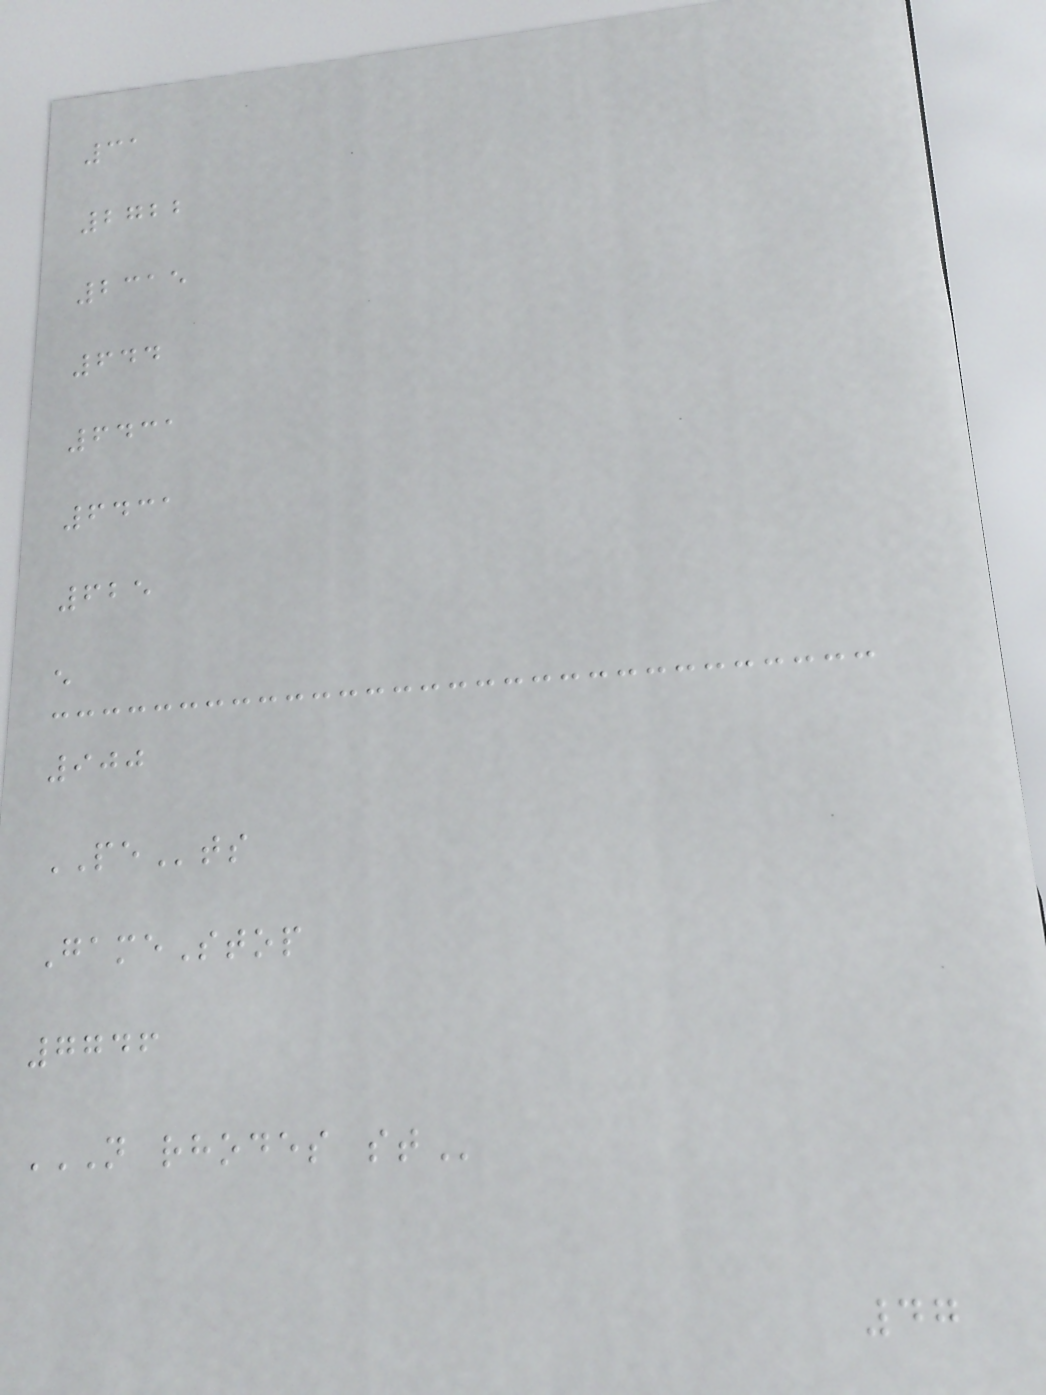31
2722
2315
644
6431
6431
625
e
900
PEts
GameStop
7746
N RHODES ST
47
